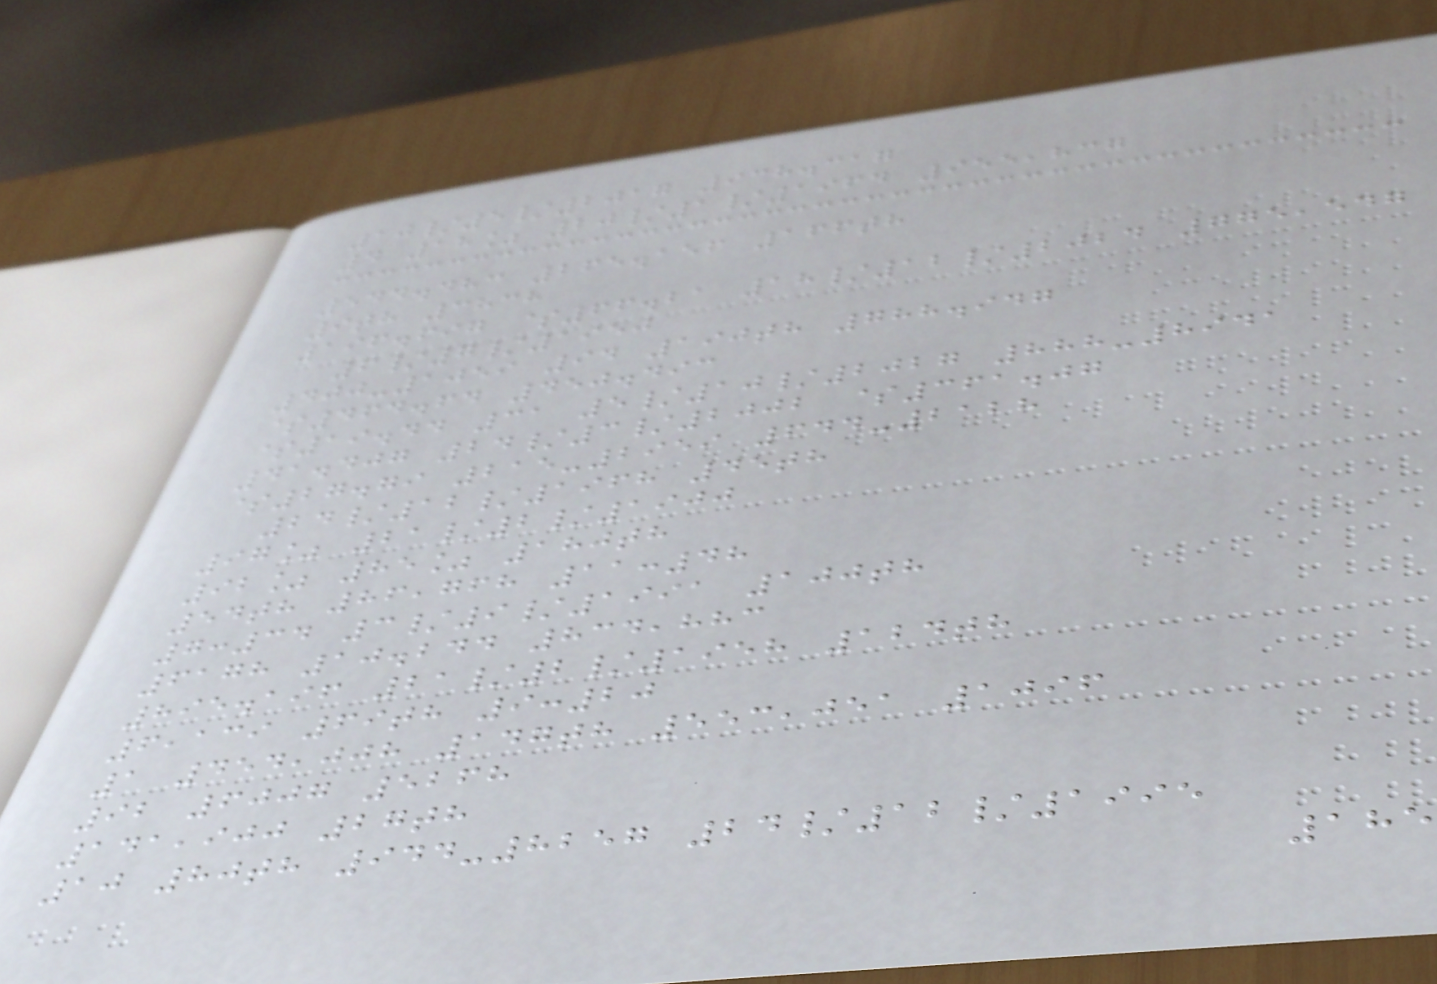10/5/2017 938.317
4 18% 20/1/1964 955,837
544.483 265.156 166th
9th 3838
196.697 $66.21 18/12/2024 775,547
6/7/1950
400-1059 94 190th 788.947
$464.64 450.493
$19.44 31 5/10/2027 888-8941
41.407 24/3/2002 $361.07
$27.79 215-2959 644-2128
24/12/1968 45th
97% 21/2/1900
92% 85% 180th
54th 86,768 11:48
7:34 3/9/1991 100th
6178 10.244 834,883
895.196 21/2/1958 124th
6,139 69th 9:20
1 454,008 147th 553,051 1096
92 6007 5268
141,900 27th
10 80th 944-8257 24/12/1995
185
